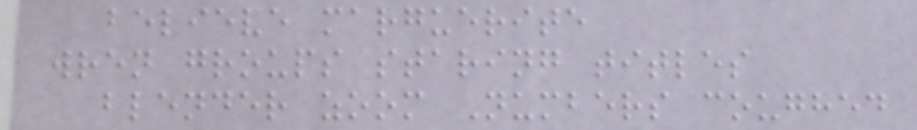believe marguerite
wren groups staring titles
blender zoom Numbers coughed
